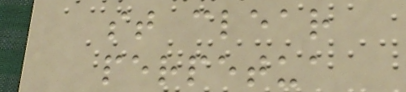st clear
perpetua
